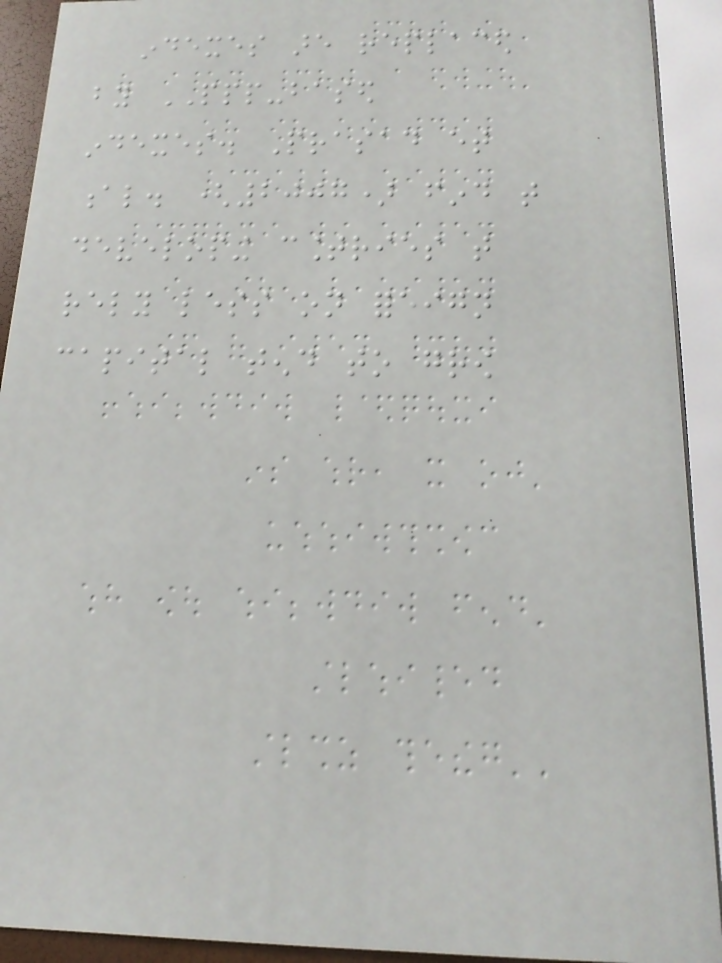indexes are replaced
by PPP-based
indexes. Prasad et
al. (2007) find that
developing countries that
rely less on foreign
capital tend to grow
